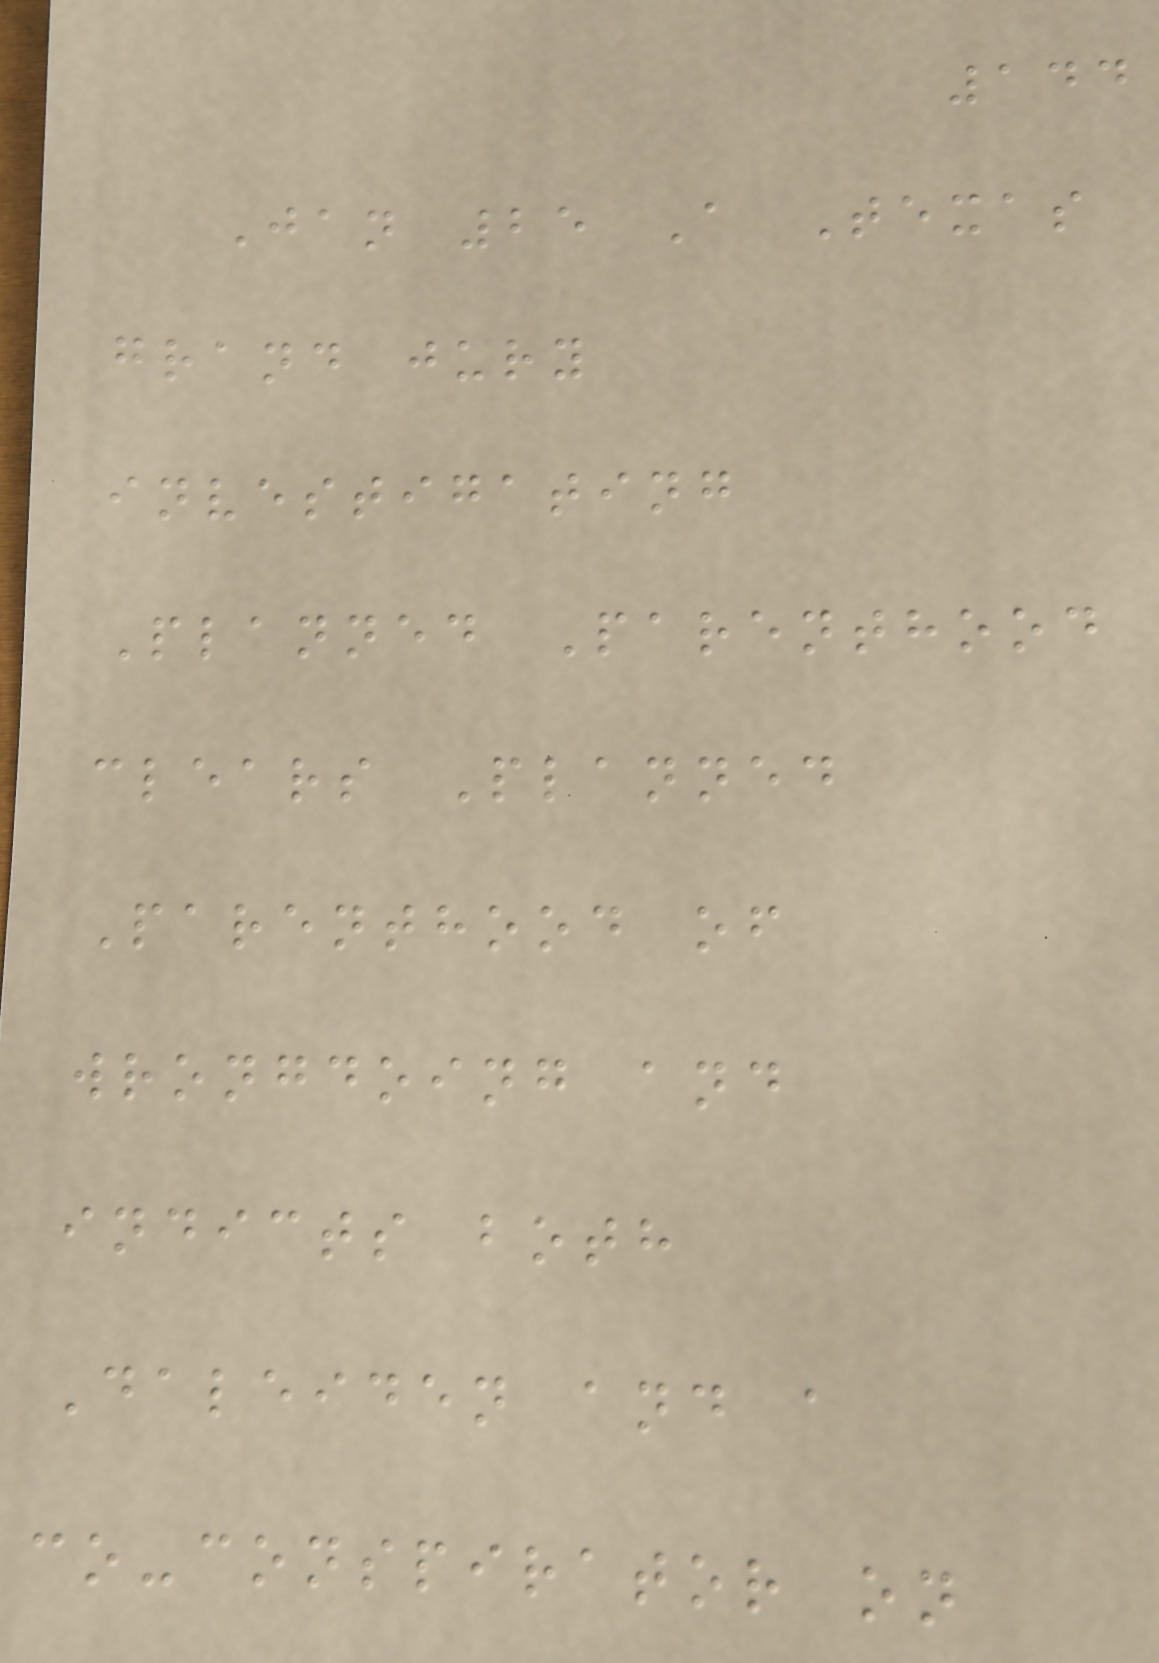144
Jan 25 A Texas
grand jury
investigating
Planned Parenthood
clears Planned
Parenthood of
wrongdoing and
indicts both
Daleiden and a
co-conspirator on
